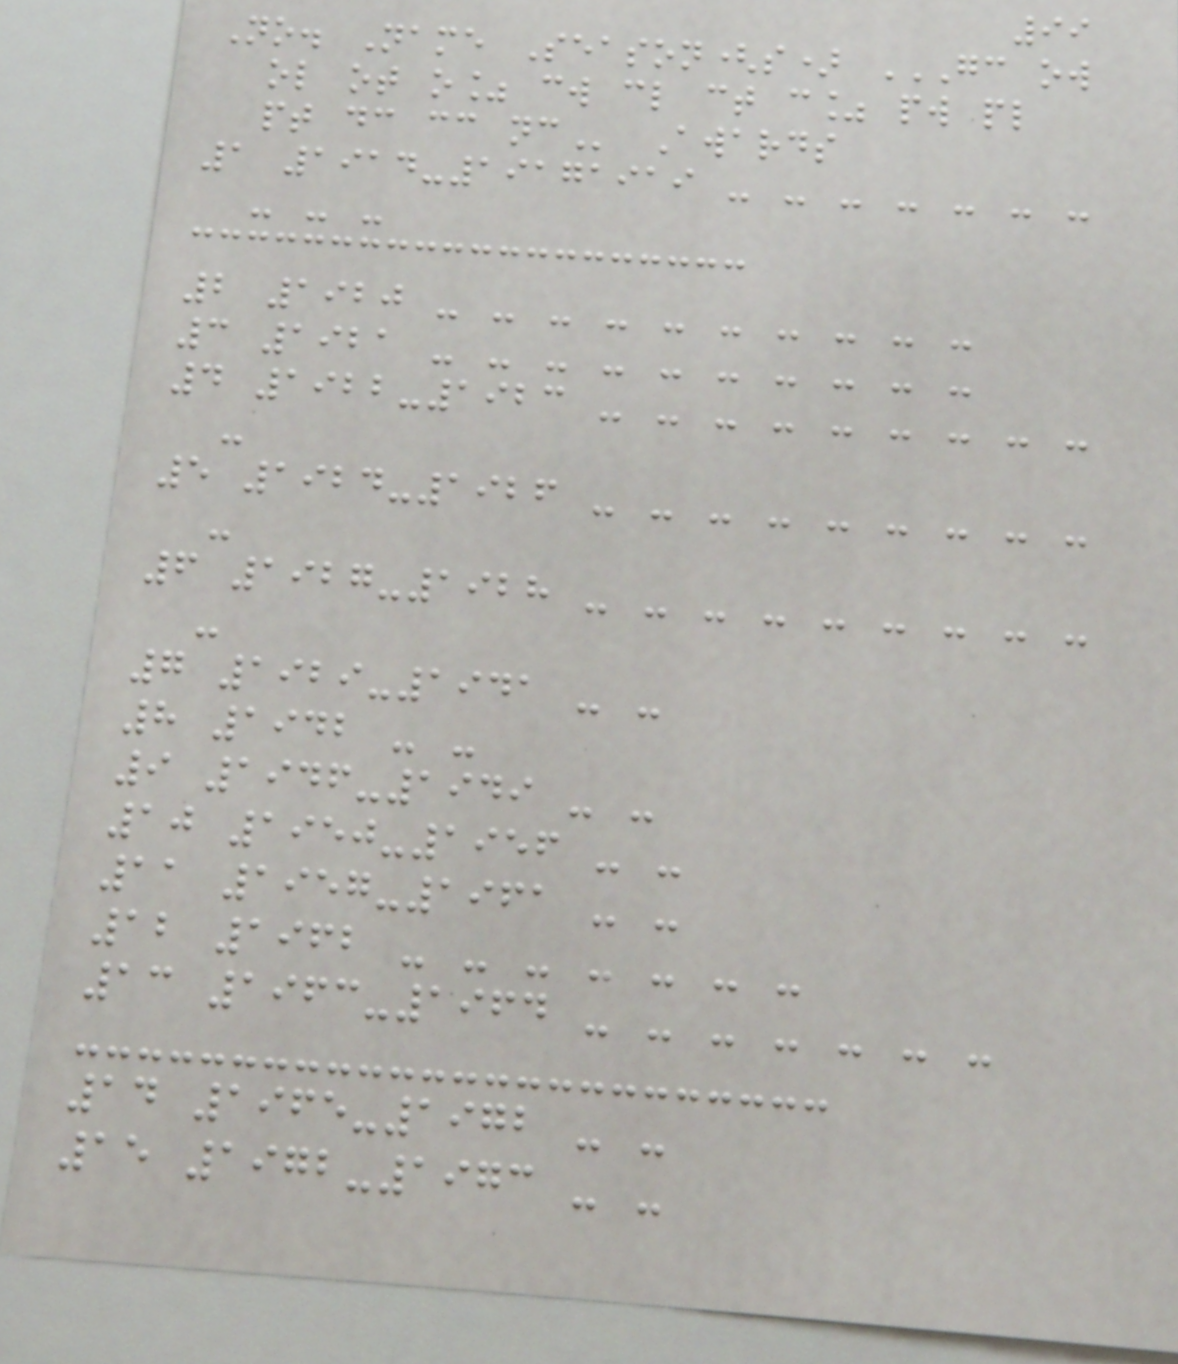99
No. Name Season(s) GC OW
OL OT O% CW CL CT C% PW PL
PT DC CC NC Awards
1 1914-19171919 - - - - - - -
- - -
2 1920 - - - - - - - - - -
3 1921 - - - - - - - - - -
4 1922-1923 - - - - - - - - -
-
5 1924-1926 - - - - - - - - -
-
6 1927-1928 - - - - - - - - -
-
7 1929-1941 - -
8 1942 - -
9 1946-1949 - -
10 1950-1956 - -
11 1957-1961 - -
12 1962 - - - - - - -
13 1963-1964 - - - - - - -
14 1965-1972 - -
15 1972-1973 - -
